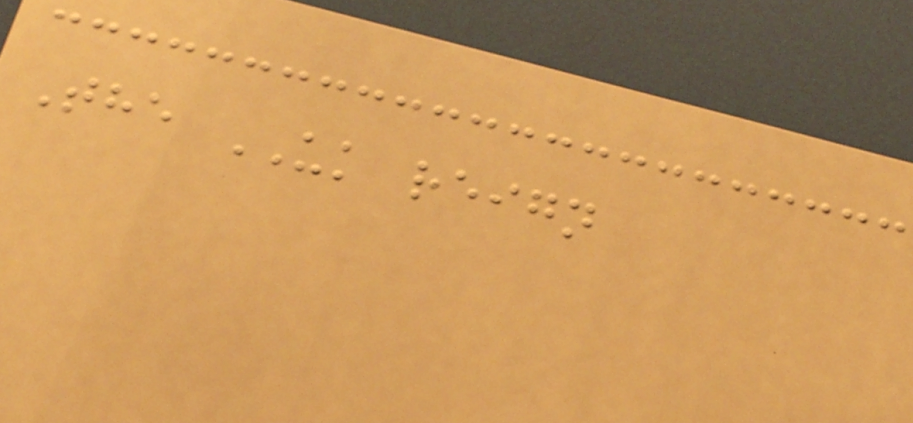The UK reign
